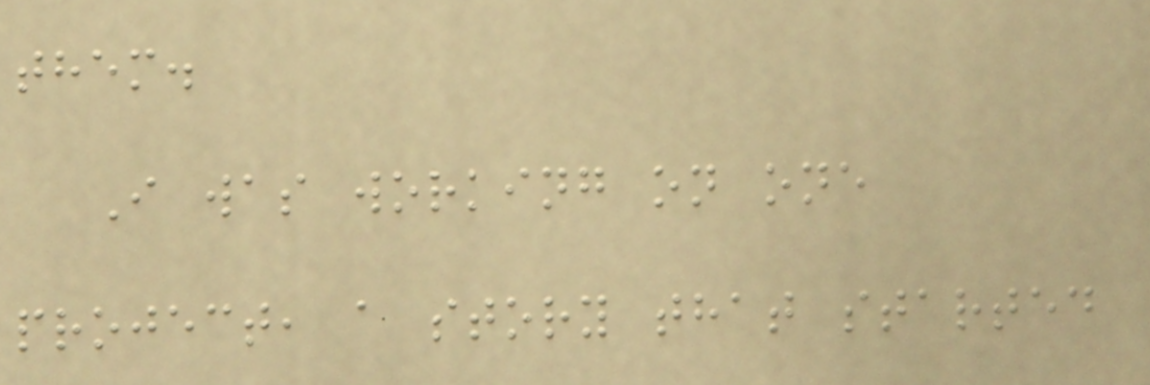them.
I was working on one
project, a story that started
